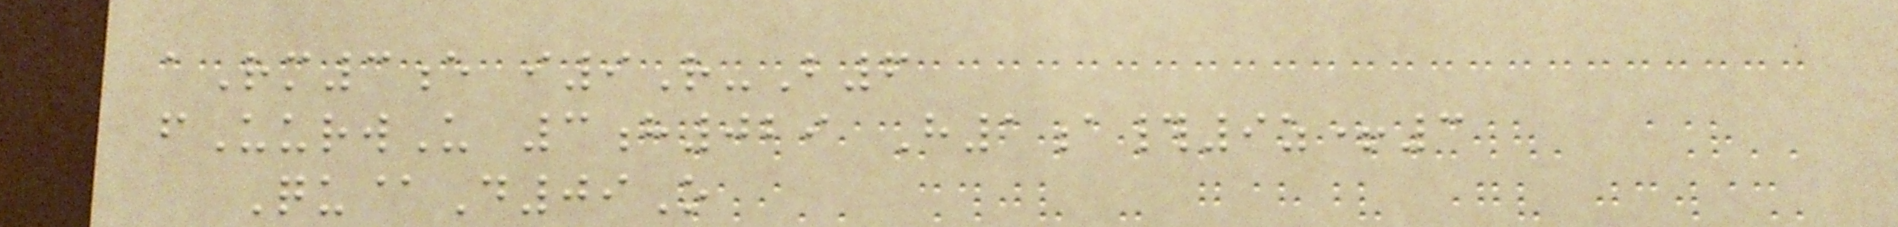aRm3e i9R-B6
fUurwU 3h029 H1a#9z+3
Qu@D09O
